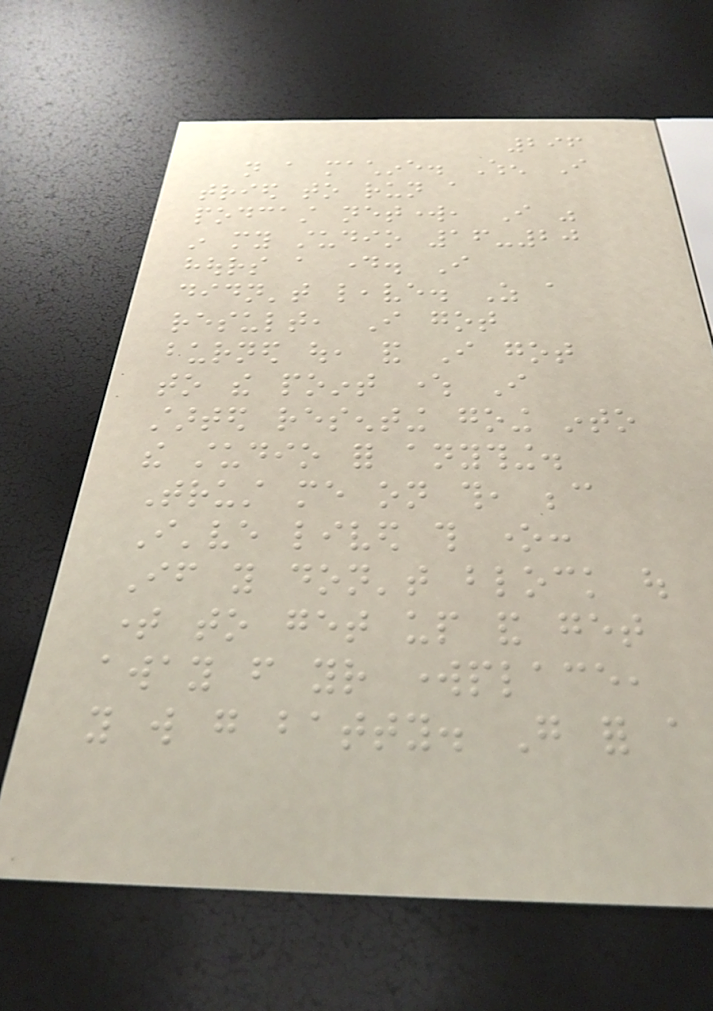296
not a machine. When I
tried to run a
podcast network, I was
in my studio 16-20
hours a day. I
didn't leave. As a
result, I got
burned out, and I got
to the point where I
started resenting going into
the studio for anything.
Trust me on this, because
I've lived this one:
If you don't block out
time to get up and get
away from your workplace,
you will go batty. Go for a
